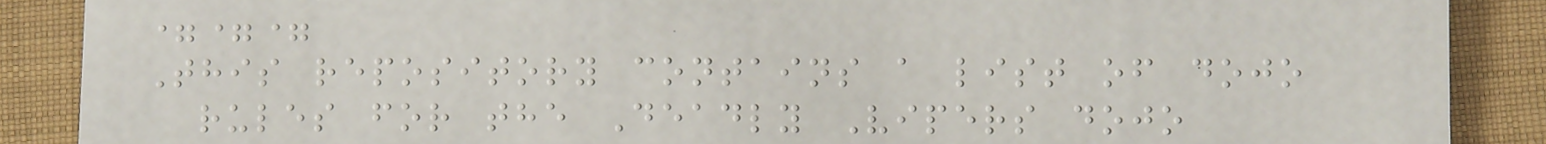===
This repository contains a list of dojo
rules for the Deadly Vipers dojo
